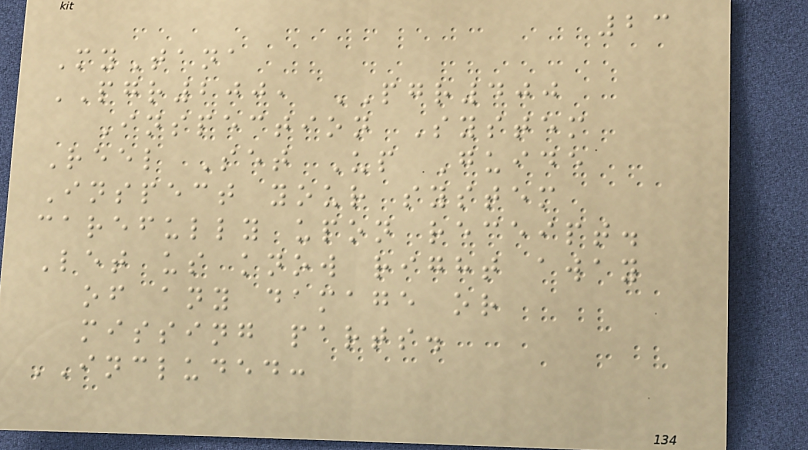23
MyTana
PGR200, PGR400
Inspection System
Reel Set Up Guide
Inspect your system
carefully upon receipt.
Let us know right away
of any damage or
missing parts.
INCLUDED:
